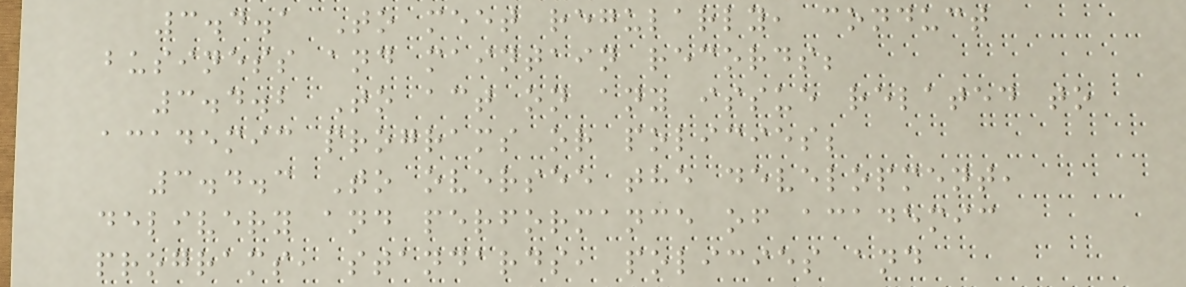3.4.1 To meet regularly, conduct
business and maintain records;
3.4.2 To act on any issue related to
academic programs or policies;
3.4.3 To oversee the development,
delivery and performance of academic
programs, standards, policies and
